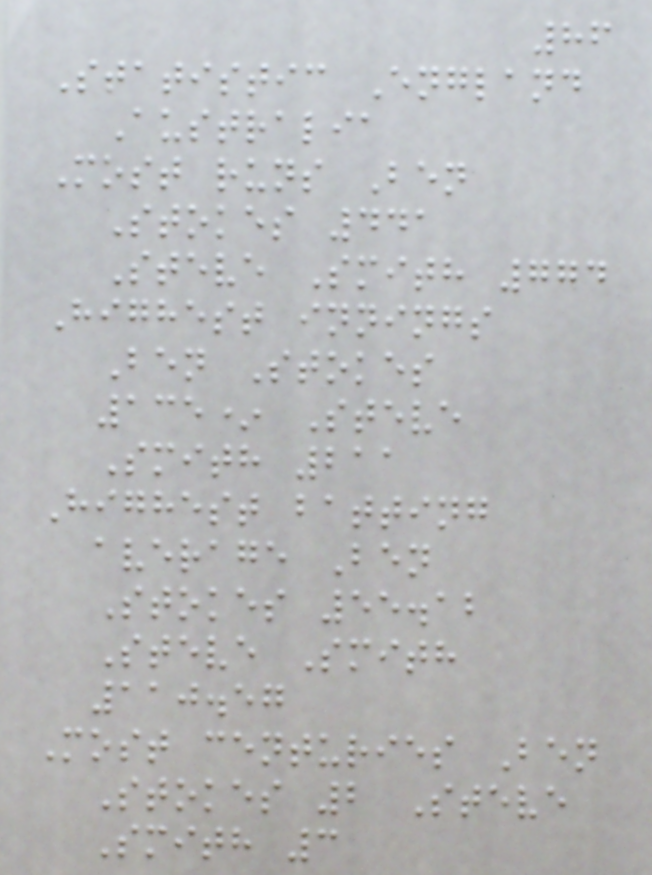86
Statistic England
Australia
Most runs Ben
Stokes 441
Steve Smith 774
Highest innings
Ben Stokes
135* Steve
Smith 211
Highest batting
average Ben
Stokes 55.12
Steve Smith
110.57
Most centuries Ben
Stokes 2 Steve
Smith 3
